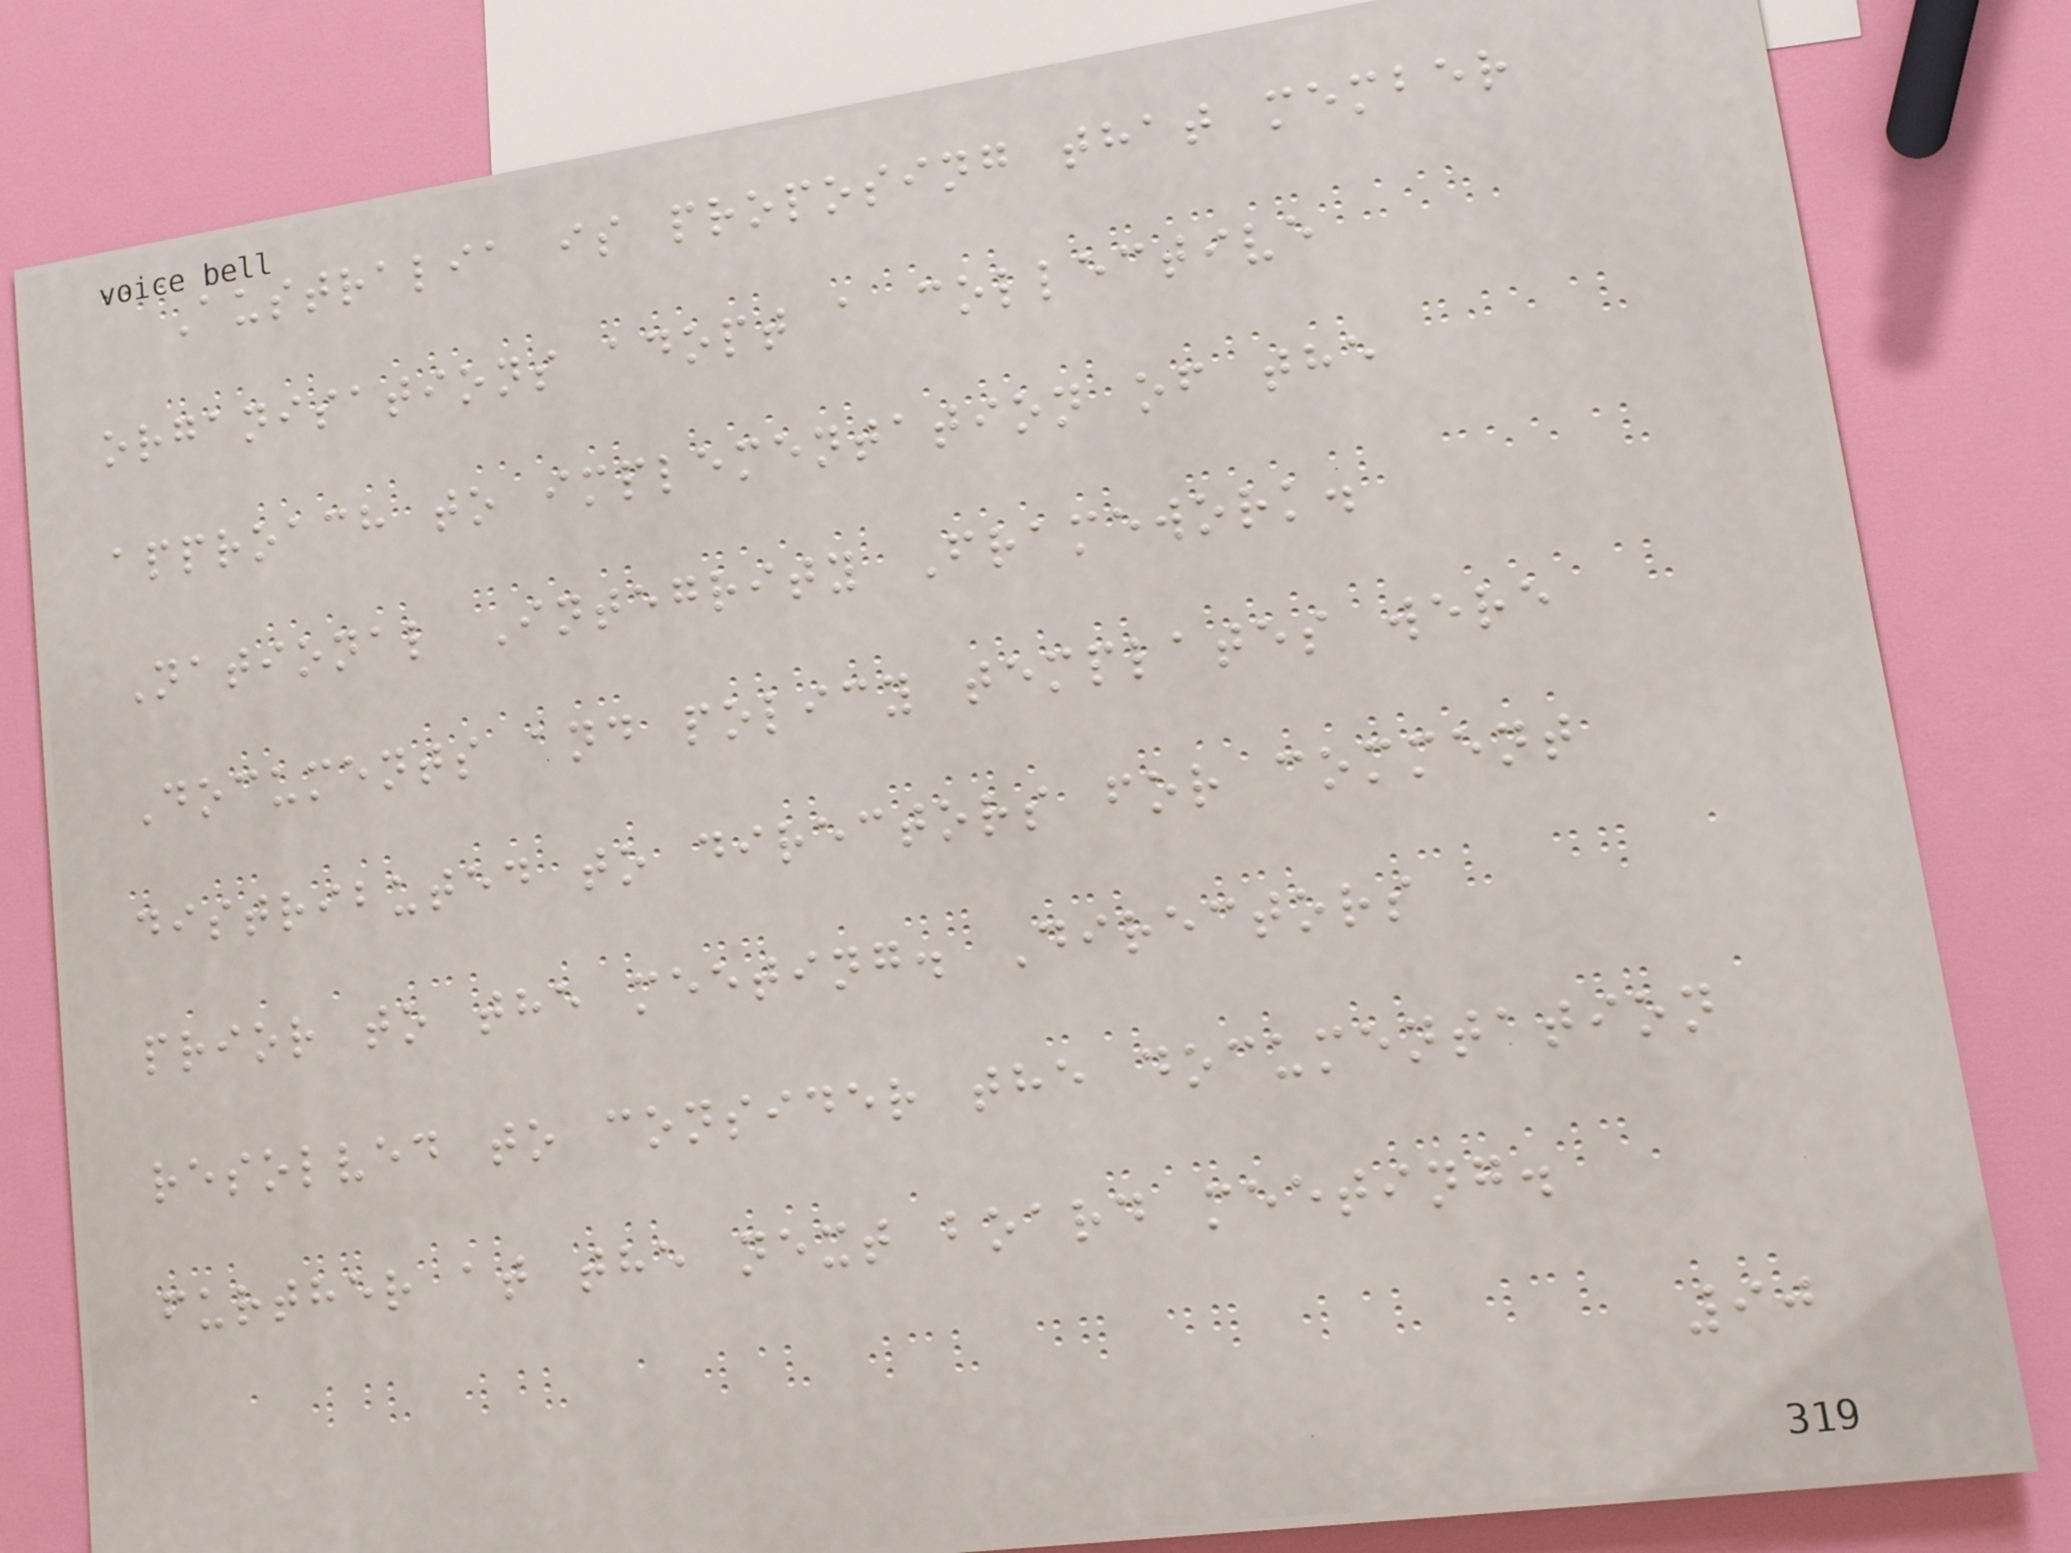Australia is proposing that member
organisations adopt a collective
approach to implementation of the
National Integrity Framework.
Documents and policy templates were
distributed to directors for comment
prior to the meeting. Directors
resolved to consider the documentation
further at the next board meeting.
90
